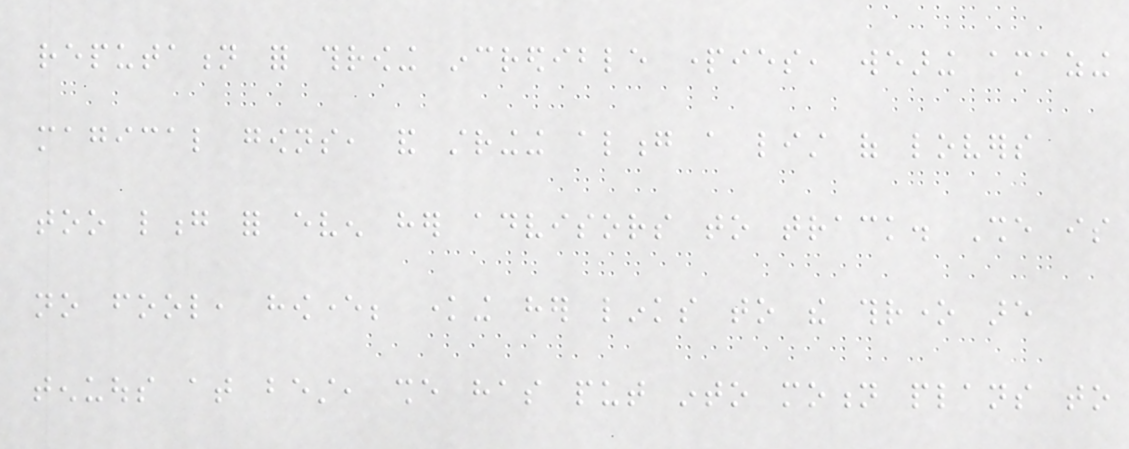reputation for throwing incredible parties, wearing amazing
magical gowns, and stringing along a list of lovers
too long for even her advisors to track. She is
no fool, however; knowing her links to the throne are
tenuous at best, she has put into motion plans to
